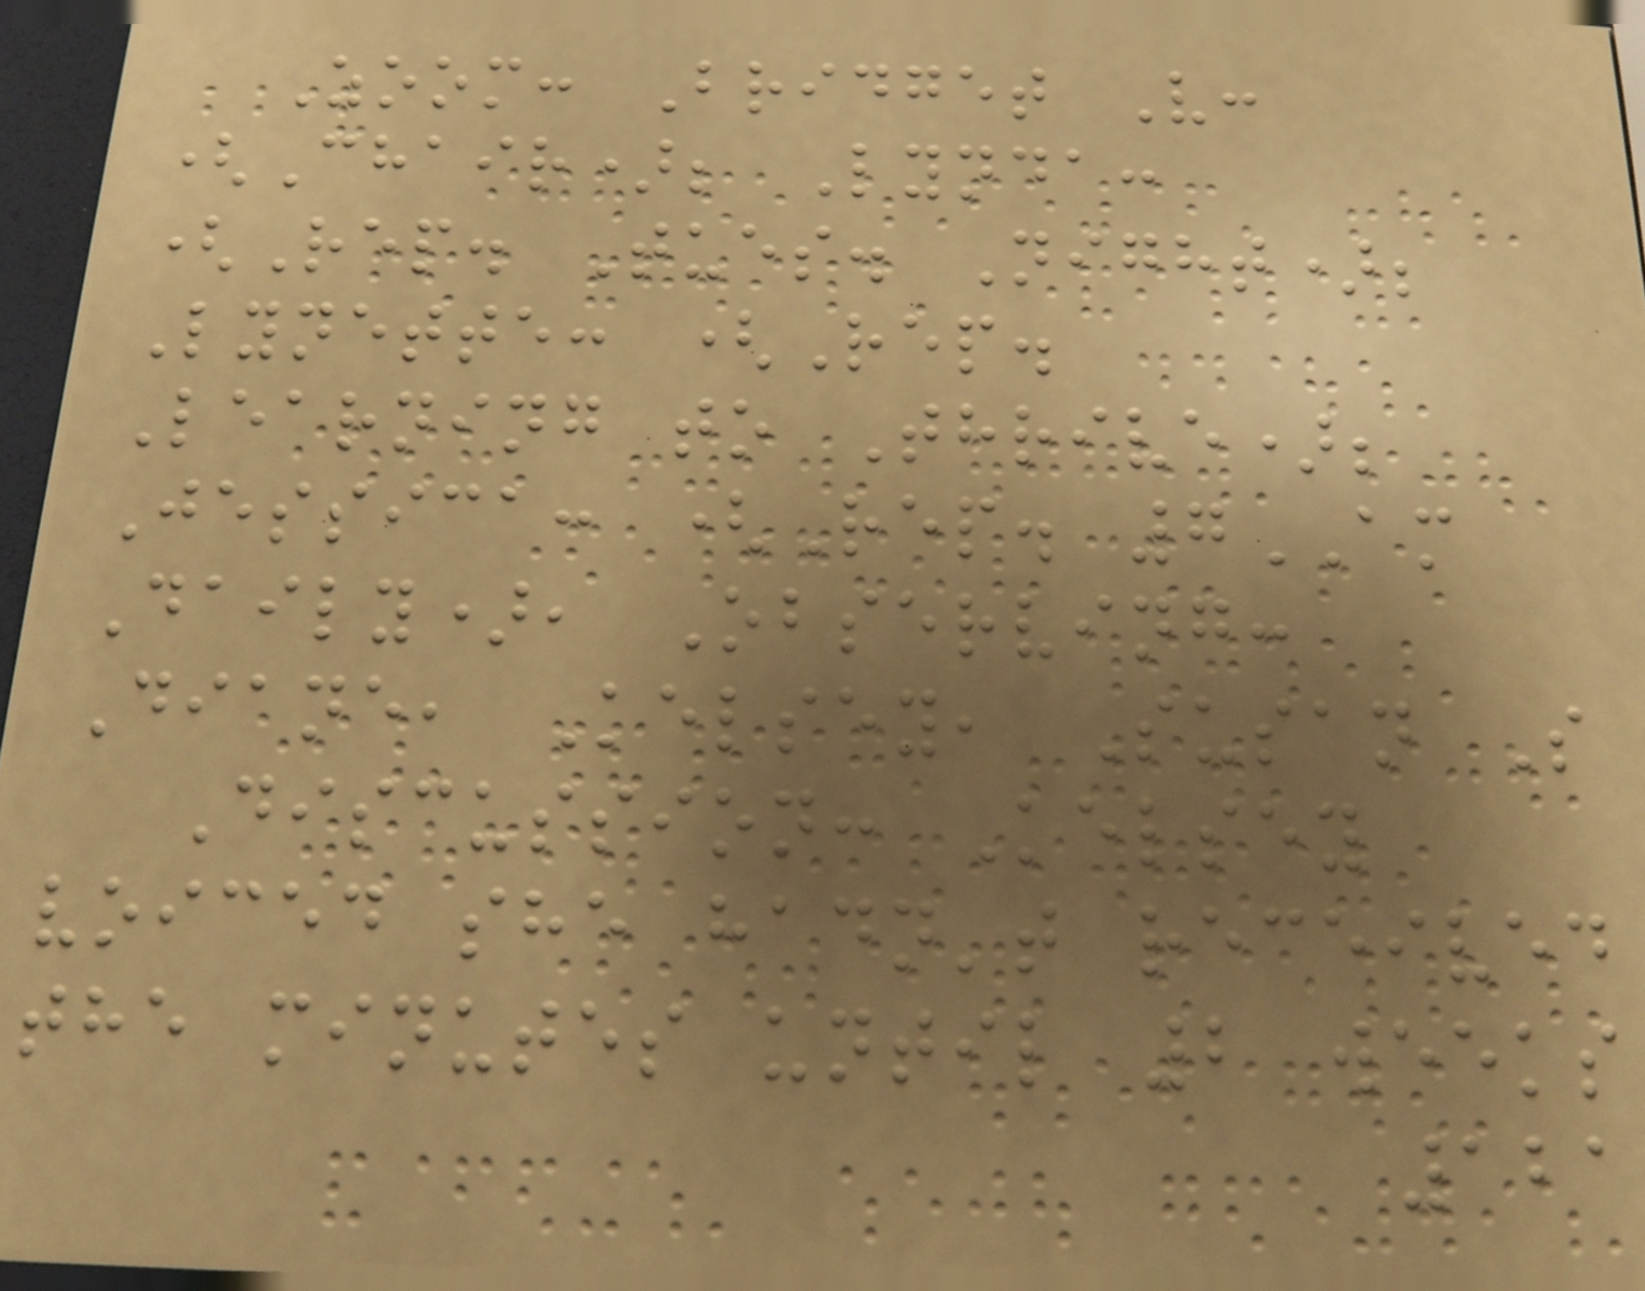Zoom: Bridget V:
(Chair); Lynda:
(Rep. Tues. Night);
Lynette: (Rep.
Learning to Thrive);
Jessica: (Rep. 7AM
Daily), Observing:
Diane, Kelsey, Susan S
Discussion: Kelsey
voiced she hadn't received
the minutes until 2 weeks
121
